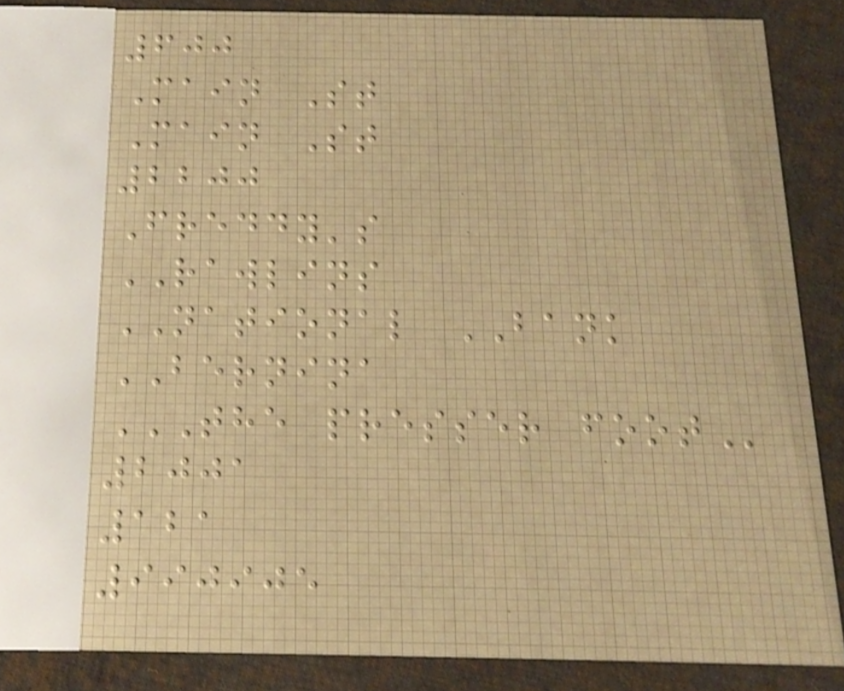600
Main St
Main St
2200
Freddy's
RAWLINS
NATIONAL BANK
BERNINA
THE PRESSER FOOT
2001
121
990905
